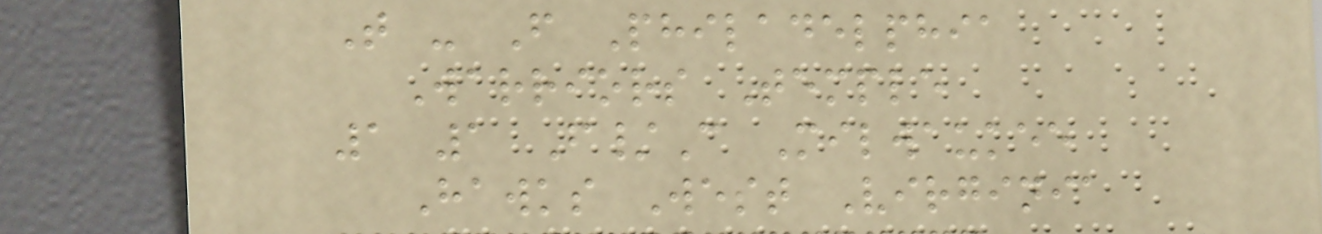T - F Philadelphia
Warriors Temple
1 1 F/C Milwaukee
Hawks West Virginia
